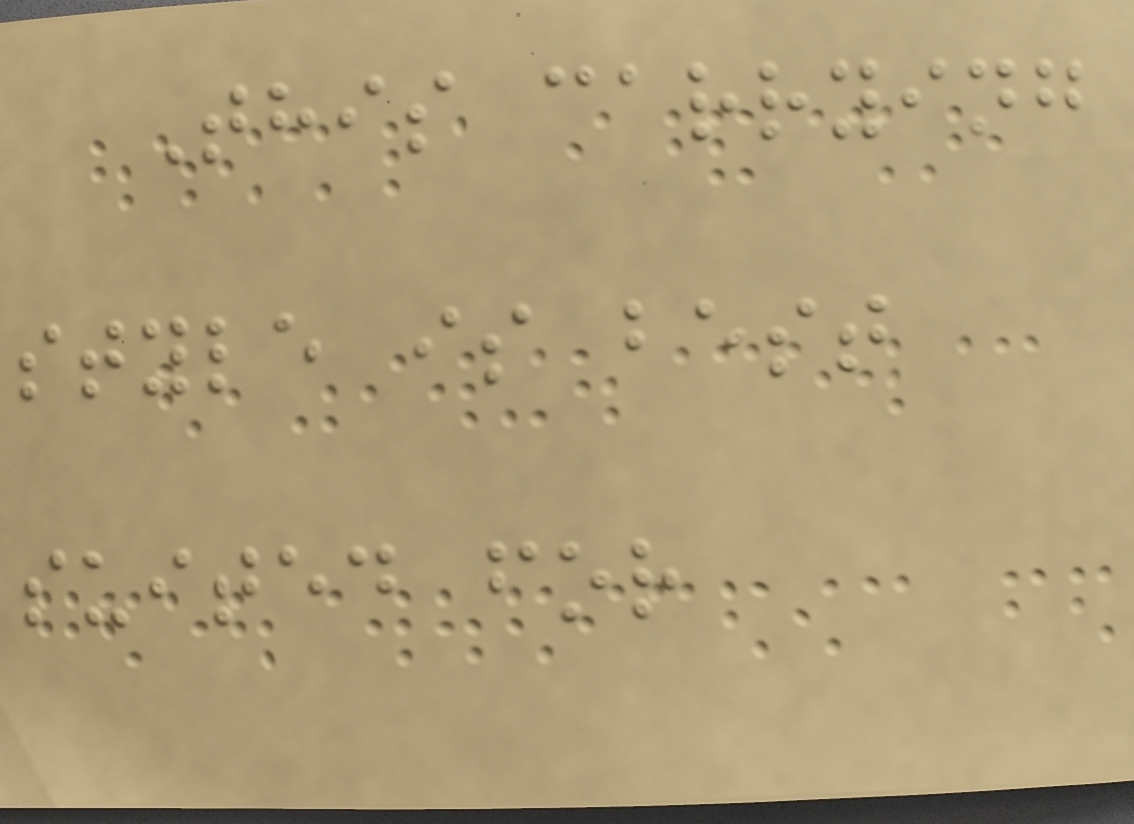This carrying
style is best
suited for
